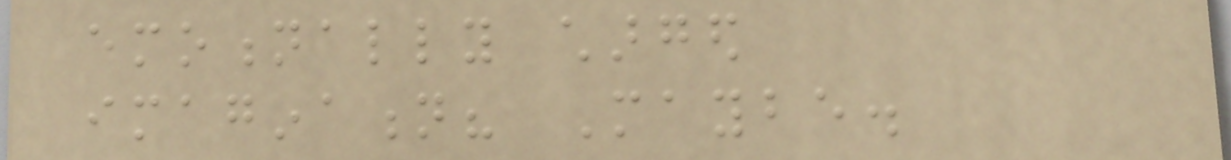emotionally charged
imagination? Maybe.
